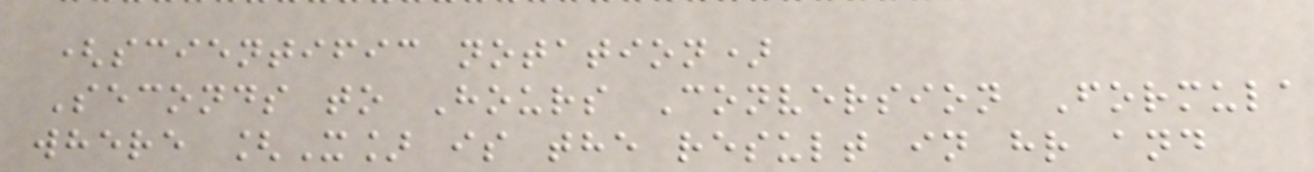(scientific notation)
Seconds to Hours Conversion Formula
where [X] is the result in hr and
